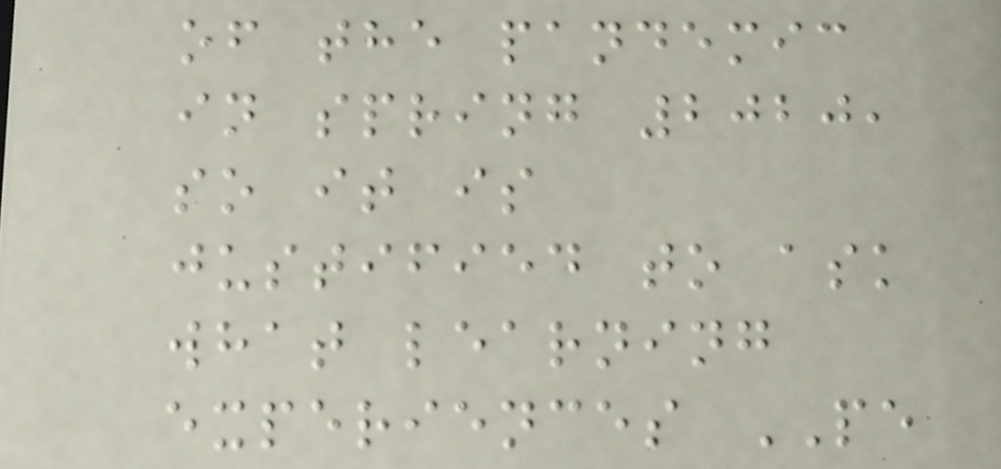of the pandemic
in spring 2020,
so it is
justified to ask
what learning
experiences PE
